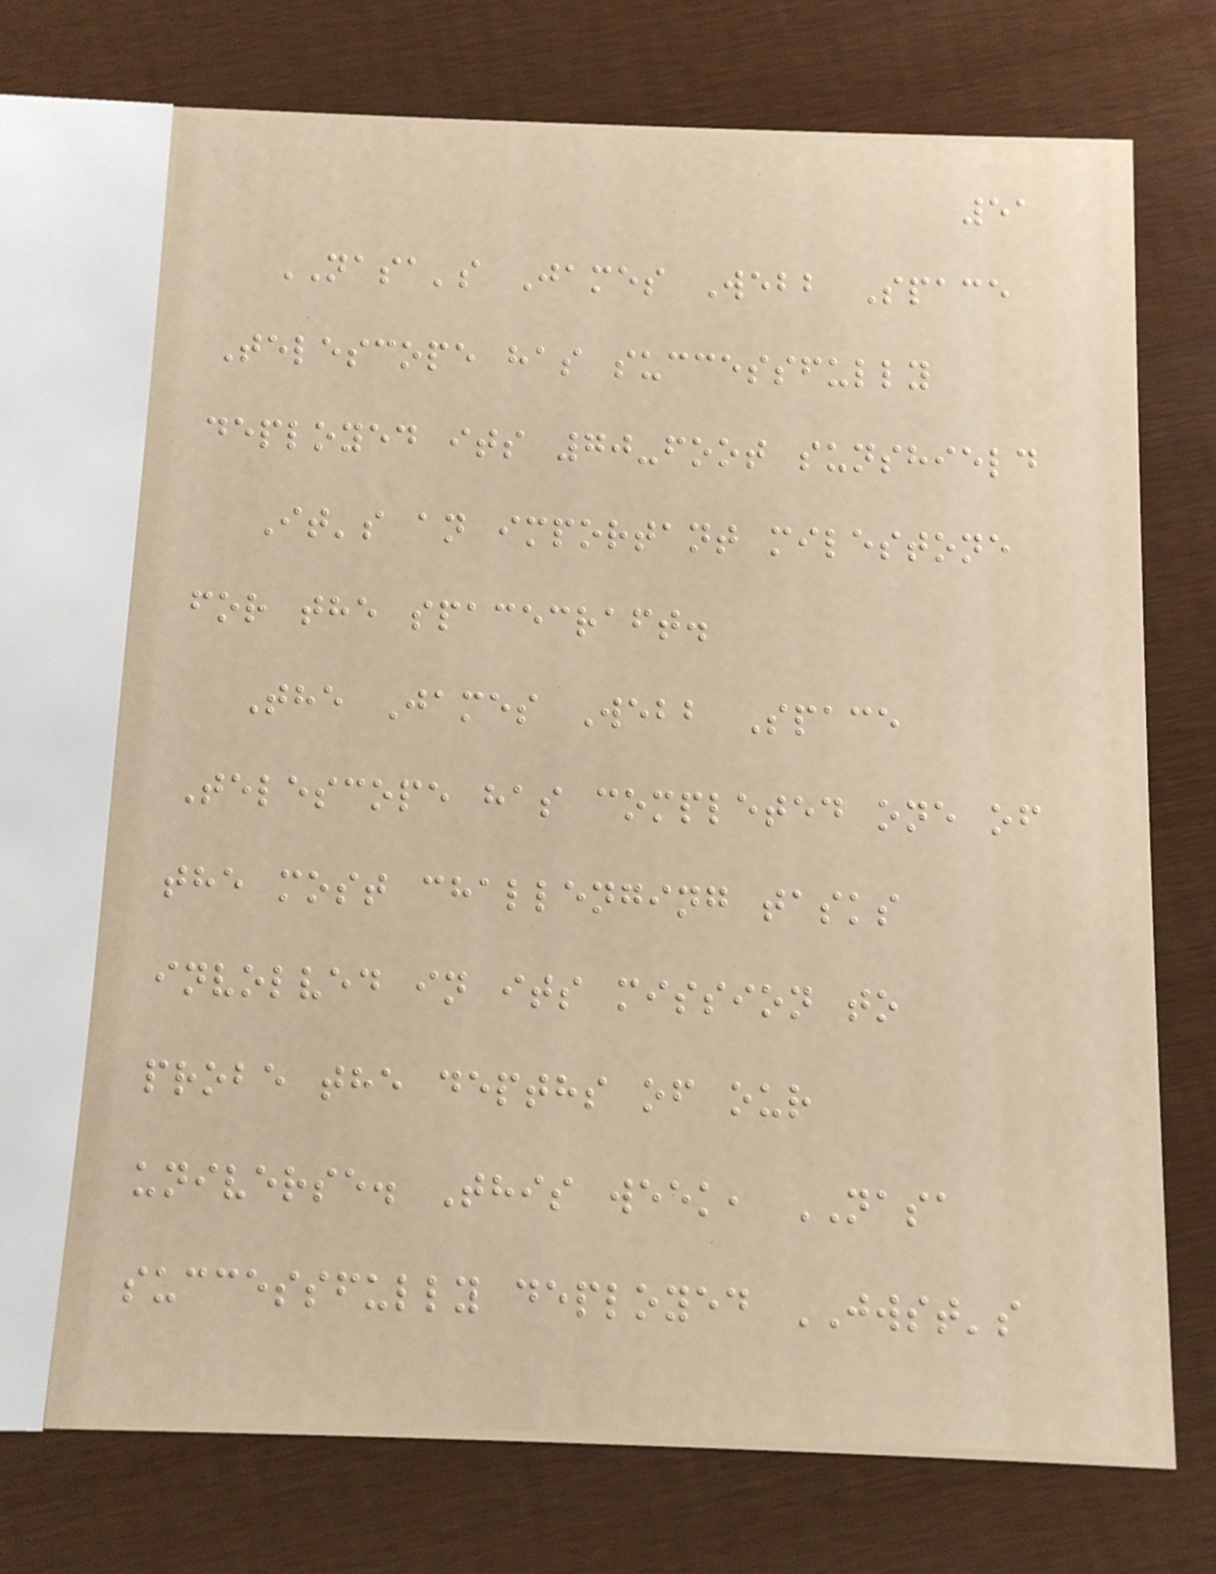51
NASA's James Webb Space
Telescope has successfully
deployed its 70-foot sunshield
It's an important milestone
for the spacecraft.
The James Webb Space
Telescope has completed one of
the most challenging tasks
involved in its mission to
probe the depths of our
universe. This week, NASA
successfully deployed JWST's
